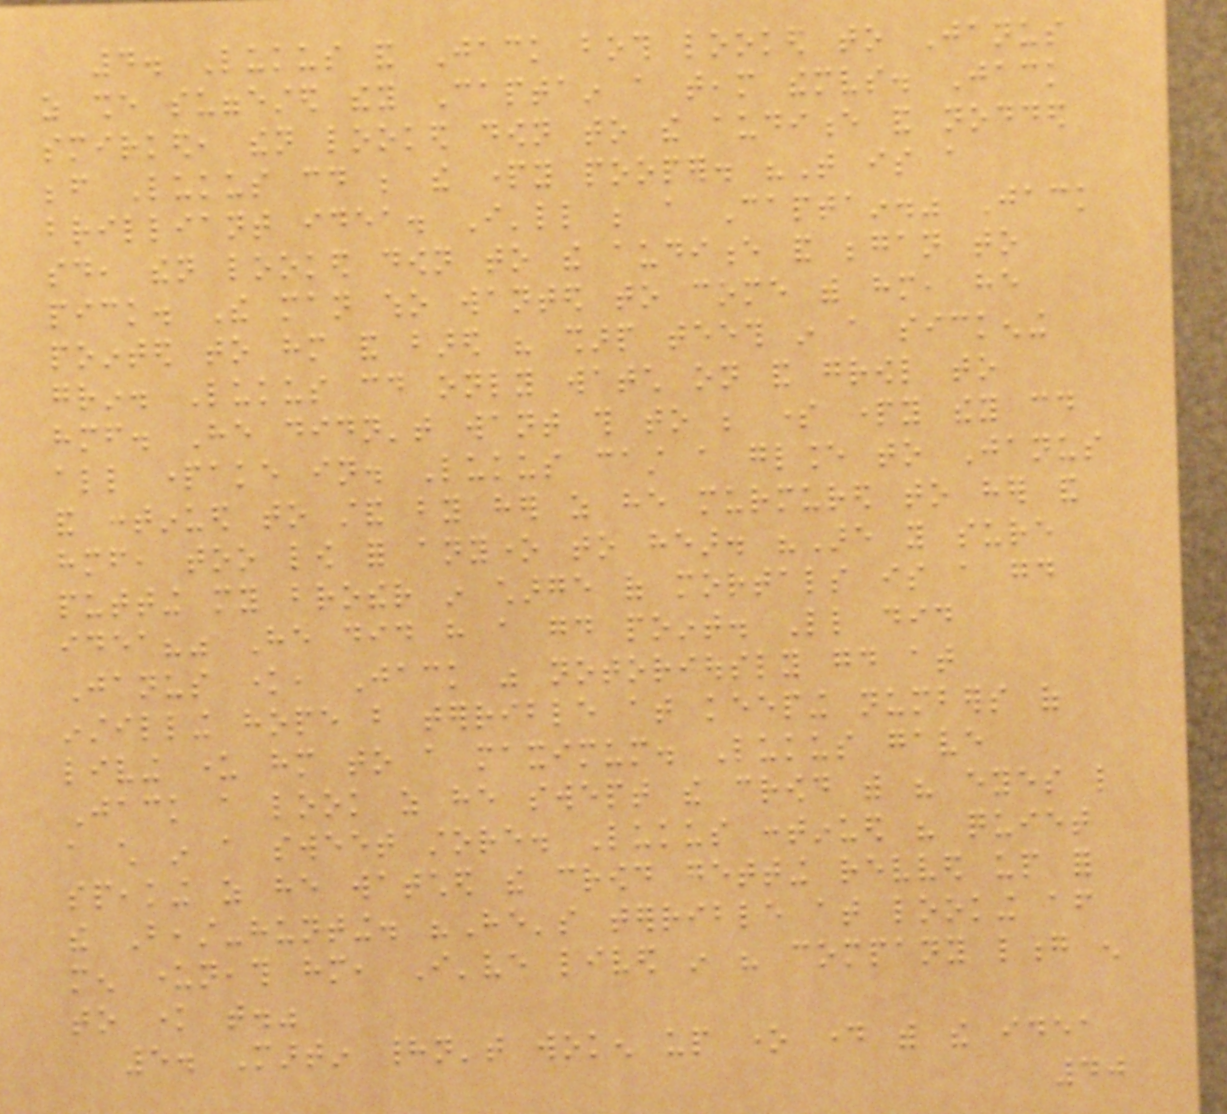4. Lukus and Jack both looked to Janus
as she suggested they Captain a team themselves. Jack
smirked, then looked down to the audience and nodded
before Lukus could be the party pooper. "That is a
brilliant idea. I'll be a Captain." Jack
said, then looked down to the audience and began to
pick. The man who wanted to come with him, he
pointed to him and bared his sharp teeth in a sickening
grin. Lukus could only watch on and growl to
himself. He didn't want this to be some party they could
all partake in. Lukus cast a glance to Janus
and continued to stand by her as he murmured to her and
himself, too low for anyone to hear. "Are you sure
putting my brother in charge of mortals is a good
idea?" He did have a good point. Little did
Janus know, Jack was notoriously good at
instilling hope but terrible at keeping numbers of
living under him to a maximum. Lukus gave
Jack a look as he swept the crowd with his eyes like
a child in a sweet store. Lukus continued his quiet
speaking as he watched the crowd getting revved up for
the Beast-hunting. "He's terrible at looking after
men underneath him, I've lived in his company long enough
to know that."
5. Martin hadn't woken up one day with the idea
40
